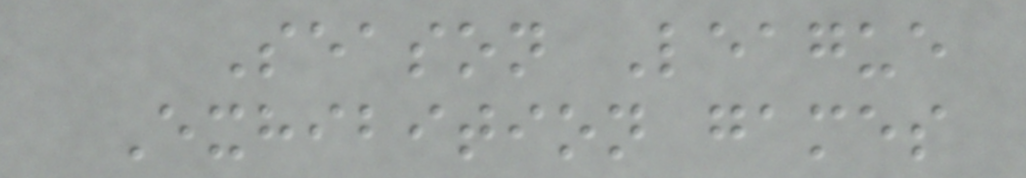Season League
Exhibition games
